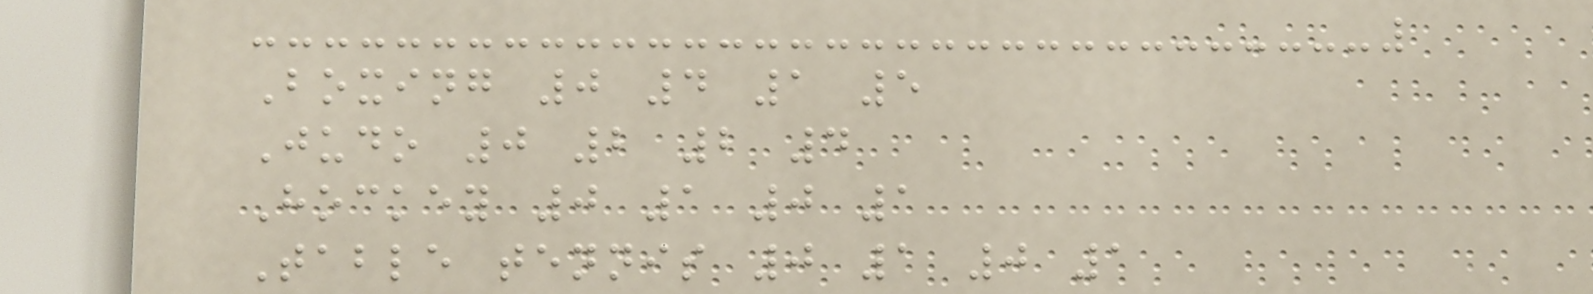Boxing 0 4 1 5
Judo 0 2 2 4
Hockey 0 1 0 1
Table tennis 0 1 0 1
